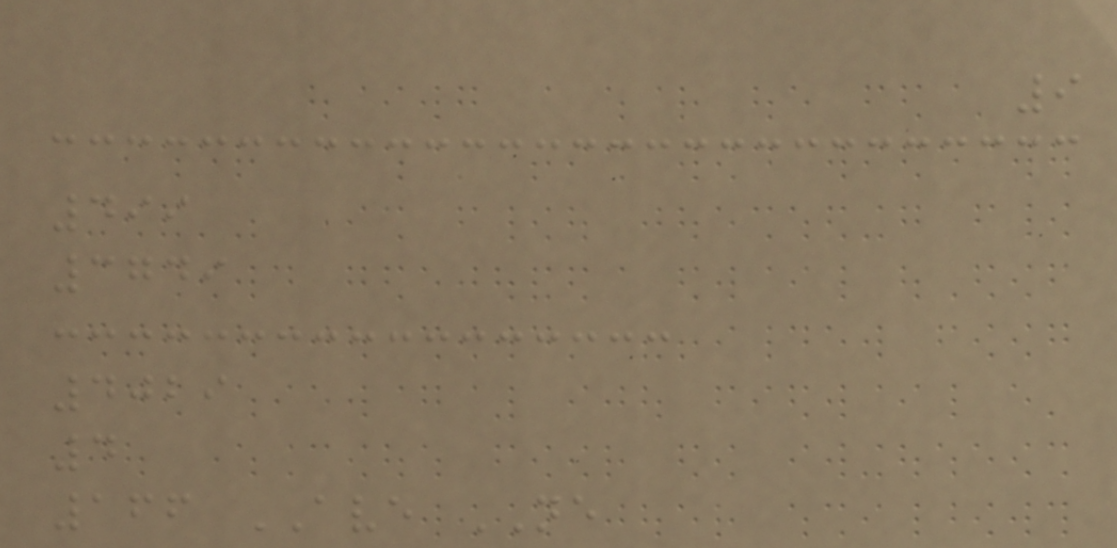9
499
3749
4029
4
166 AVE NE
